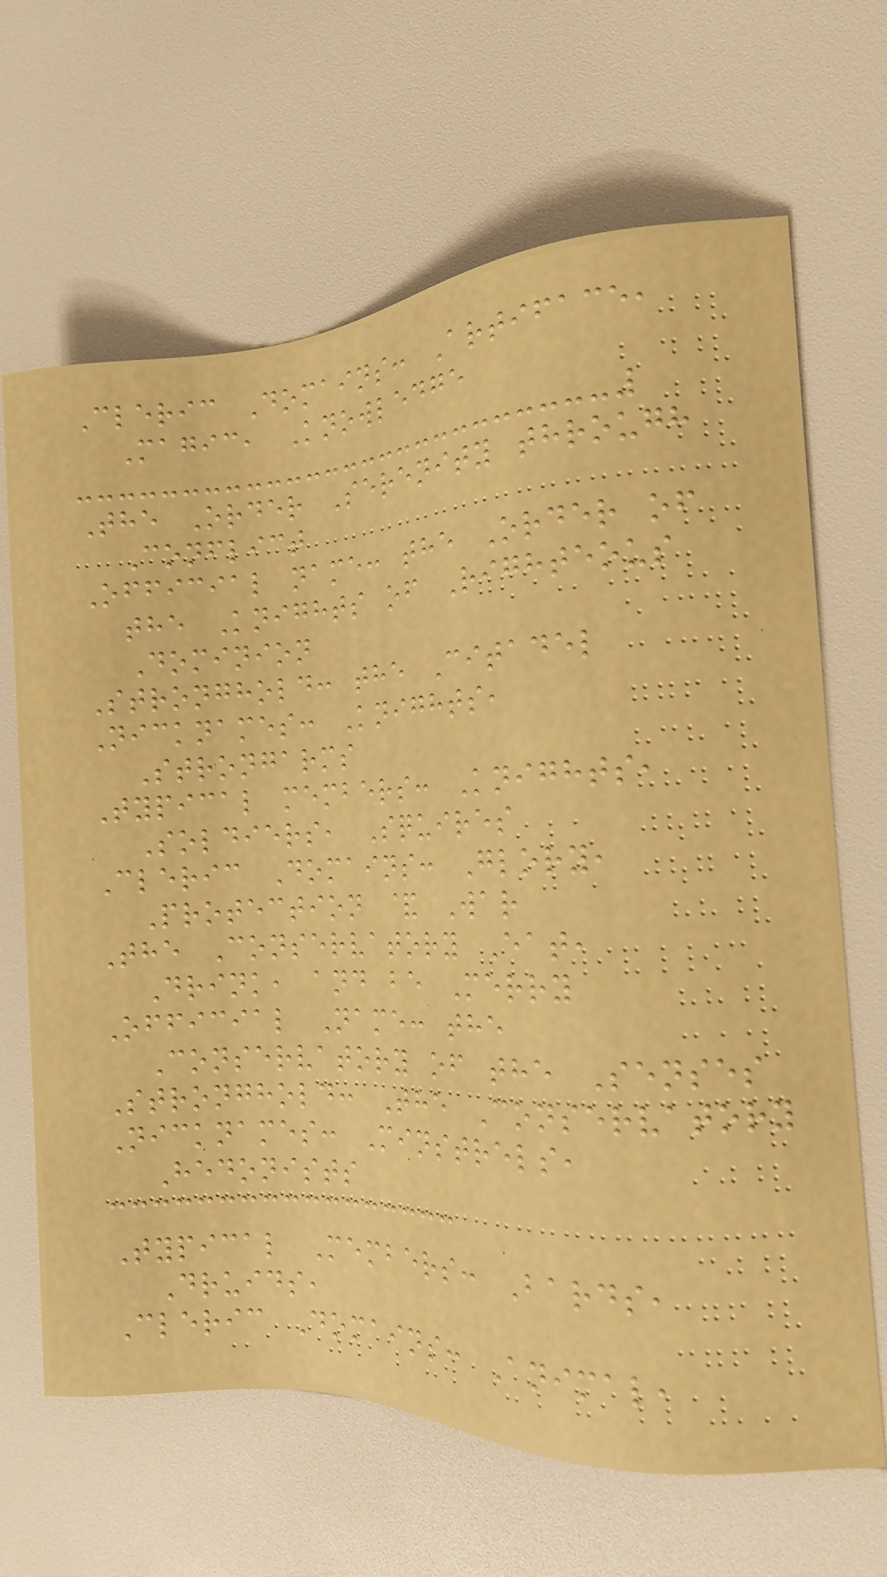Cleric Domains: Artiface,
Magic, Knowledge
The Order Serenity through
Conflict
Official name: the Order of
the Knights of Righteous
Dominion
Stronghold: the Citadel
Nicknames: Knights,
Strongarms
Typical members: Knights,
Soldiers, Squires
Cleric Domains: Glory,
Protection & War
The Conservatory Eat,
Drink, and be Merry
Official Name: the
Conservatory of the Senses
Stronghold: The Conservatory
Nicknames: Minstrels,
Hedonists
Typical Members: Bards,
Druids,
Cleric Domains: Animal,
